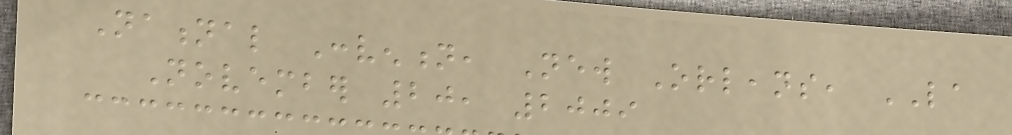National Convention, New Orleans, LA
November 20, 2009
